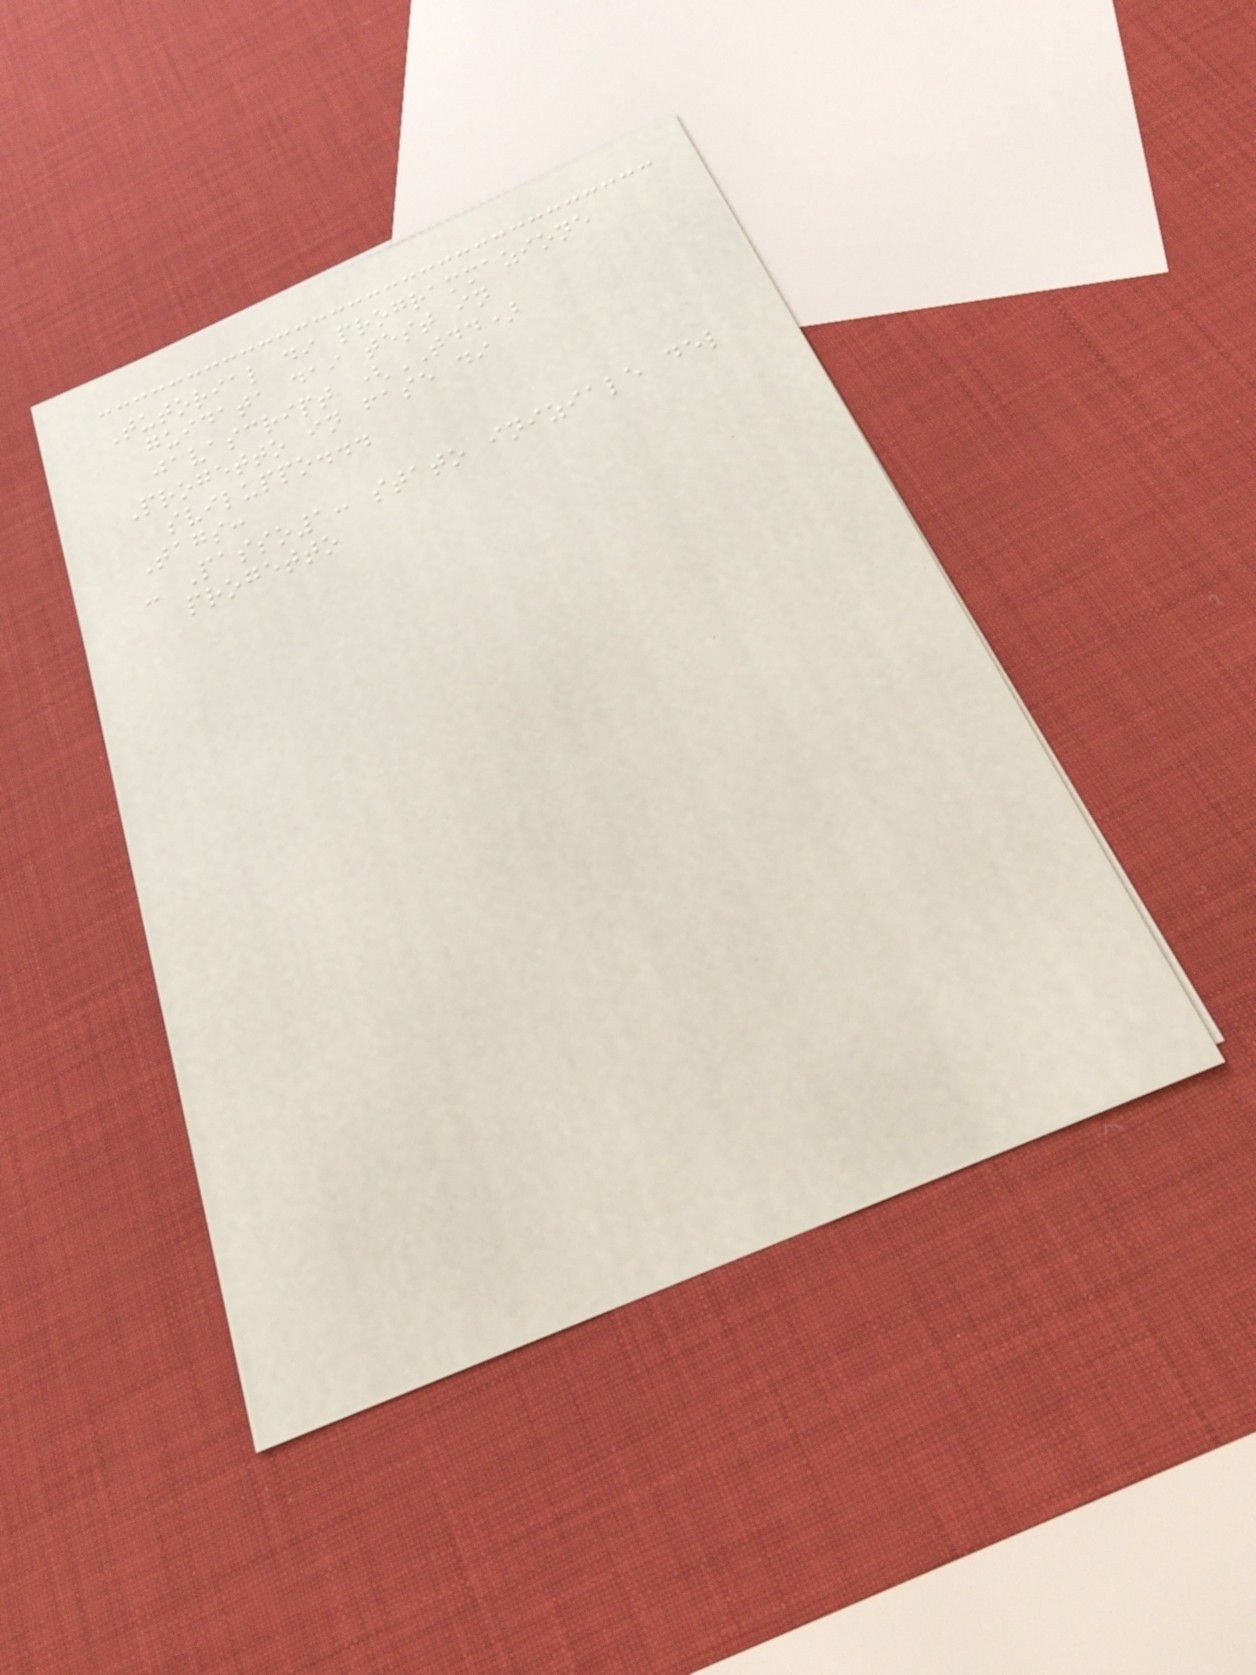Tutorial di programmazione
guidata dai test in
javascript (TDD)
Progetto in fase di
sviluppo...
Tags:
- Passo1: stato iniziale del
progetto
